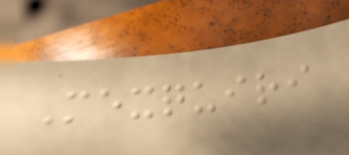Mexquiri
